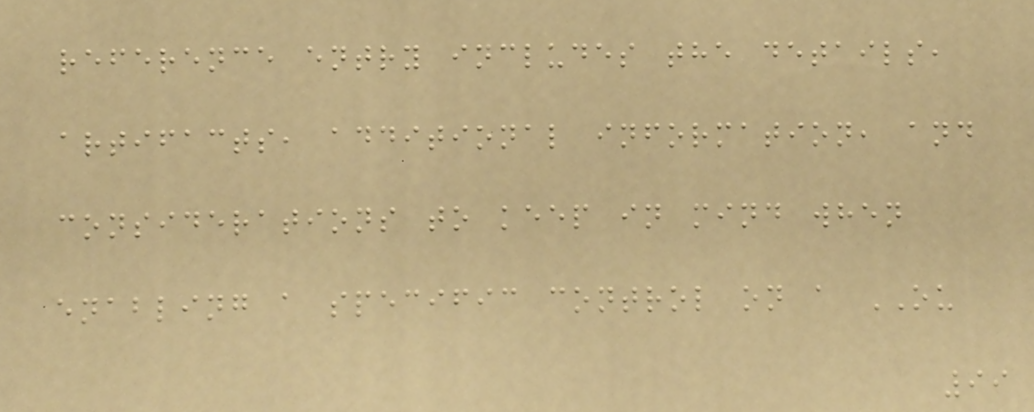reference entry includes the details,
artifacts, additional information, and
considerations to keep in mind when
enabling a specific control on a OU
99
